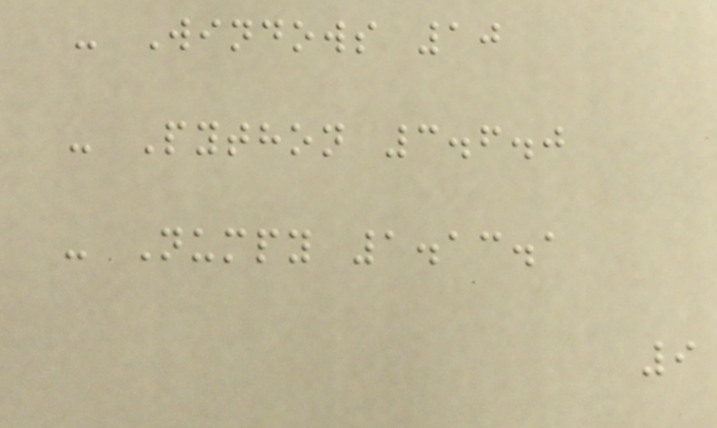- Windows 10
- Python 3.6.0
- Numpy 1.13.1
9
